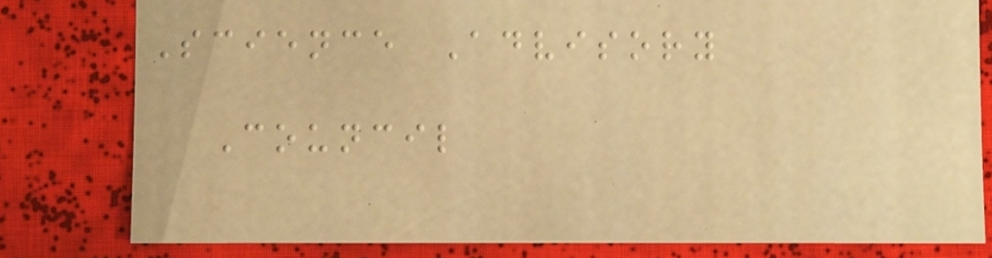Science Advisory
Council
